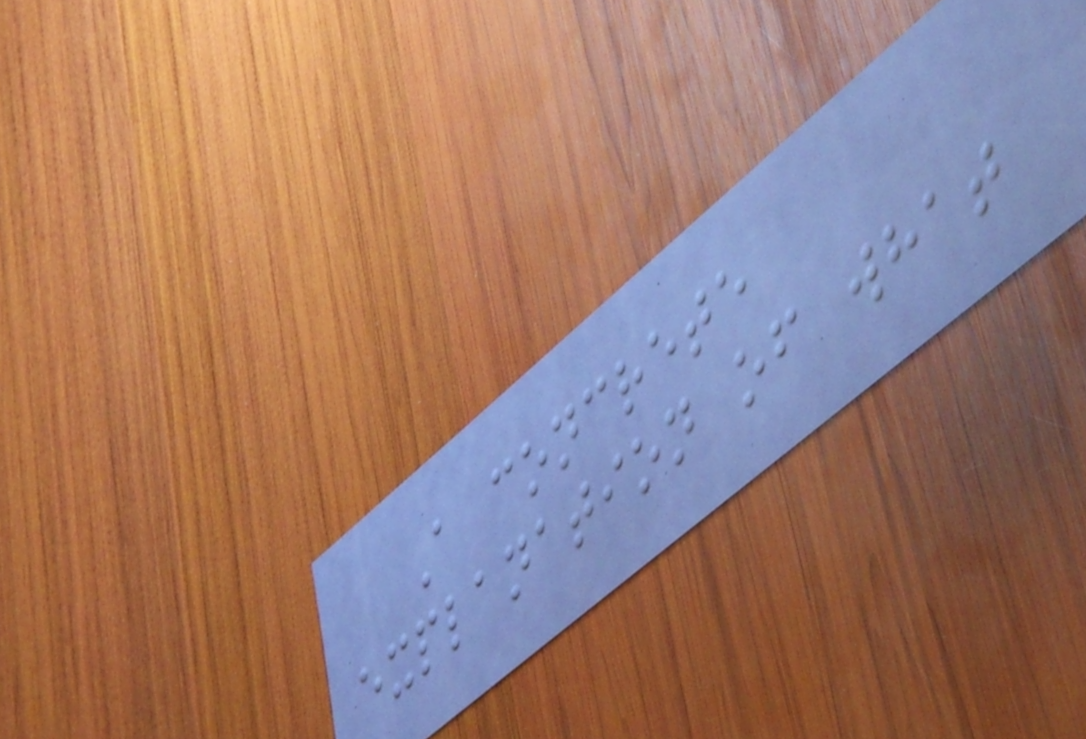A concrete
explanation of what
